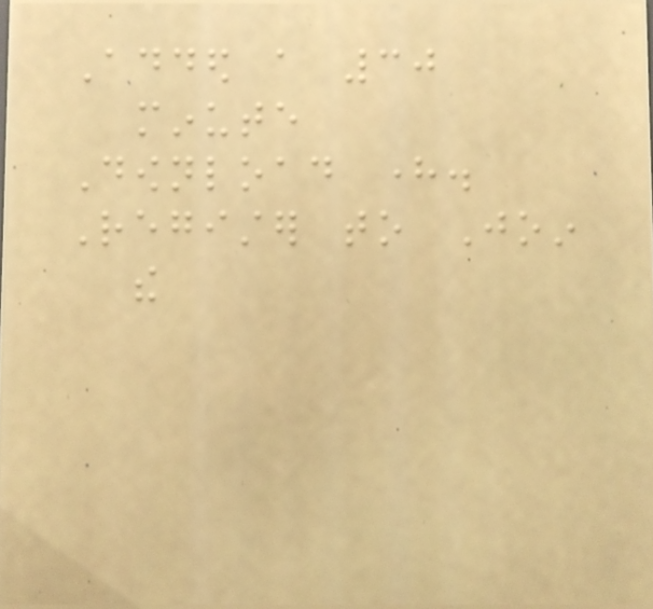Added a 30
minute
Download here.
Register to Join
the
